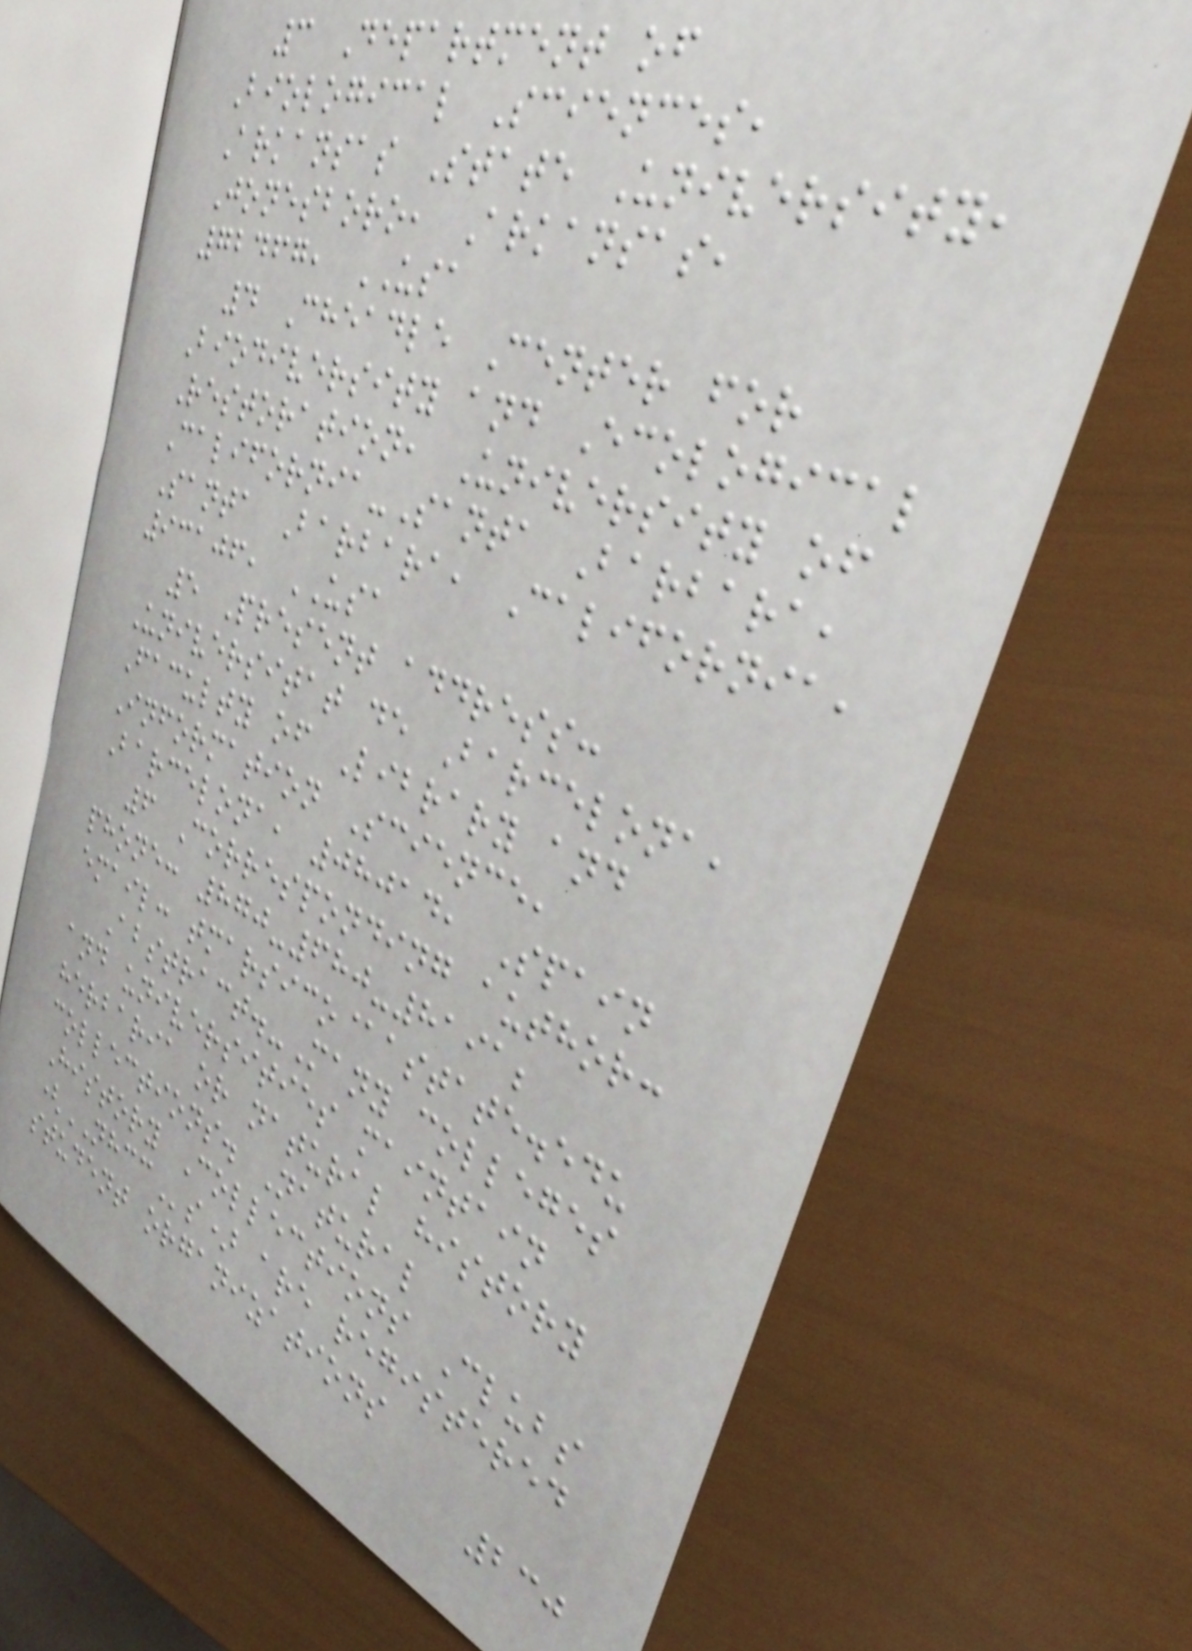3 Department of
Biological Sciences,
Arkansas State University,
Jonesboro, Arkansas,
72467, USA
4 Cheadle Center for
Biodiversity and Ecological
Restoration, University of
California-Santa Barbara,
Santa Barbara, California,
93106, USA
5 Present address:
Universitat de Barcelona,
Faculty of Library and
Information Science,
Barcelona, 08014, Spain
6 Corresponding author:
phone: 870-680-8191;
email: tmarsico@astate.edu
Abstract.-Many colleges
and universities maintain
herbaria or natural history
collections. Natural
History Collections Clubs
(NHCCs) are registered
student organizations
230
